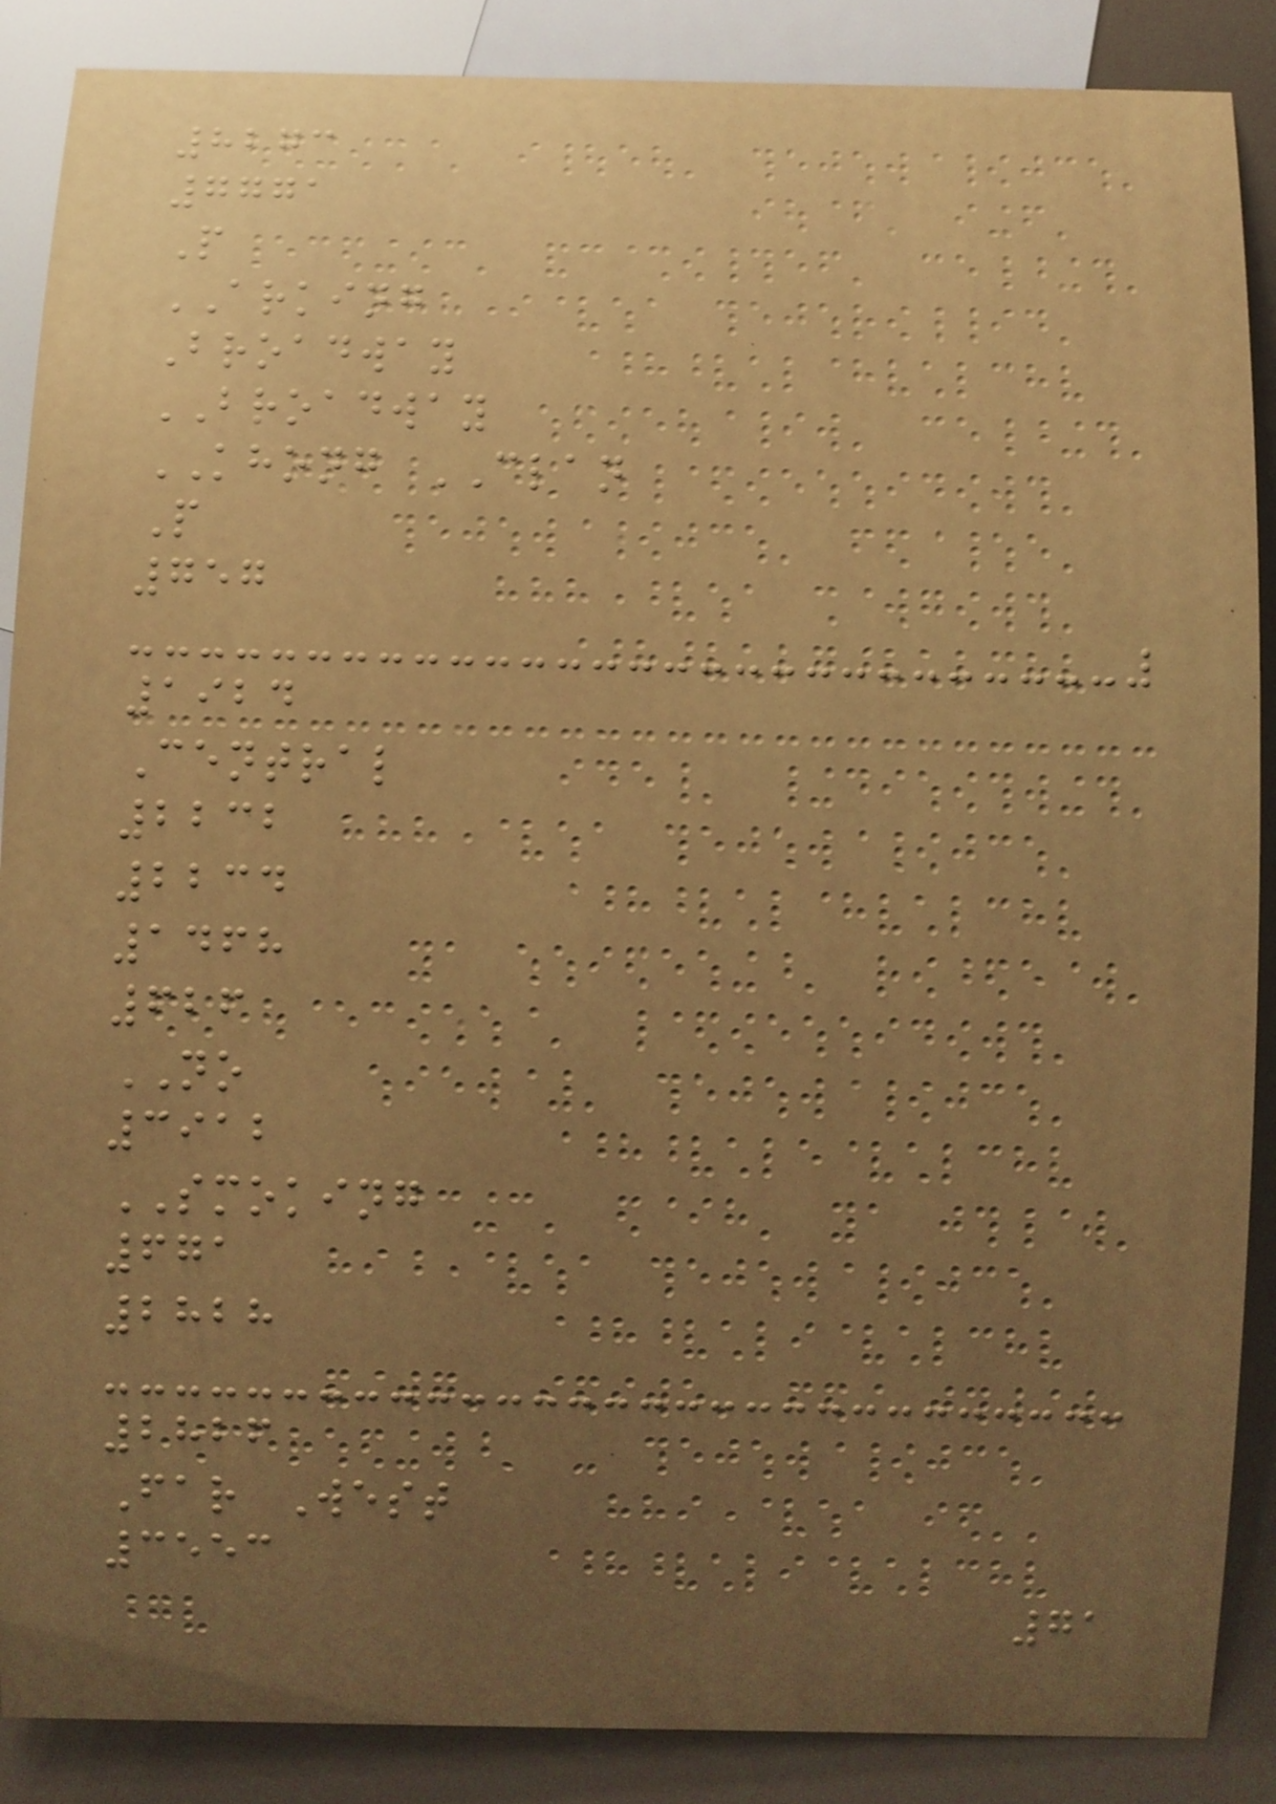8273
7771
P
ARKING
Broadway
BROADWAY
KHONG CLAN
P
757
1924
Central
2232
2234
1468
626
NO
3912
SMOKING
671
2828
2826
Far West
3553
71
